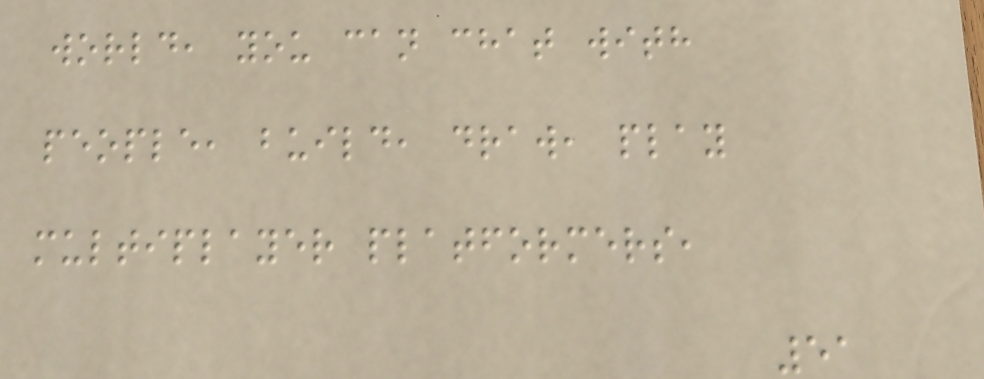world, you can chat with
people, build, draw, play
multiplayer platformers,
51
